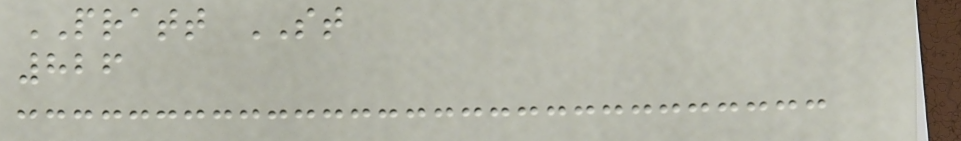PRATT ST
826
